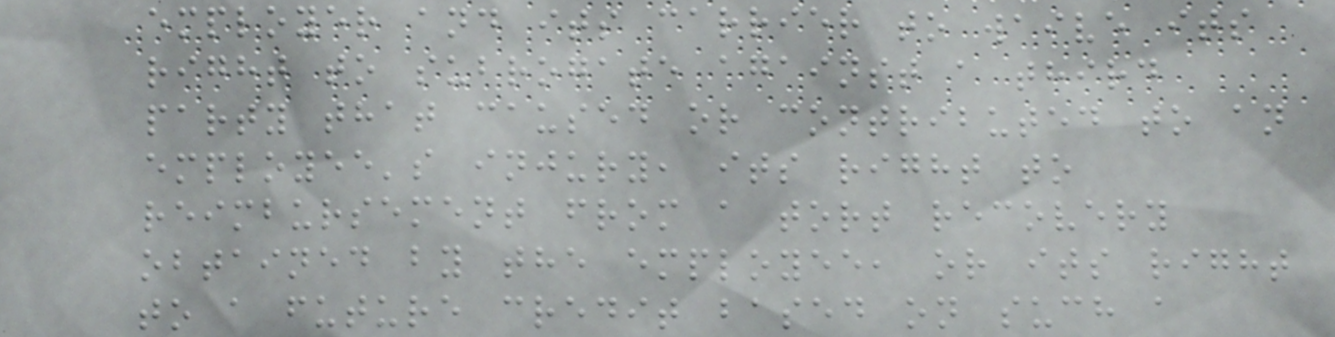employer and its carrier to waive its
right to subrogate against a third
party that caused or contributed to an
employee's injury, its right to
reimbursement from a tort recovery
obtained by the employee, or its right
to a future credit based on such a
